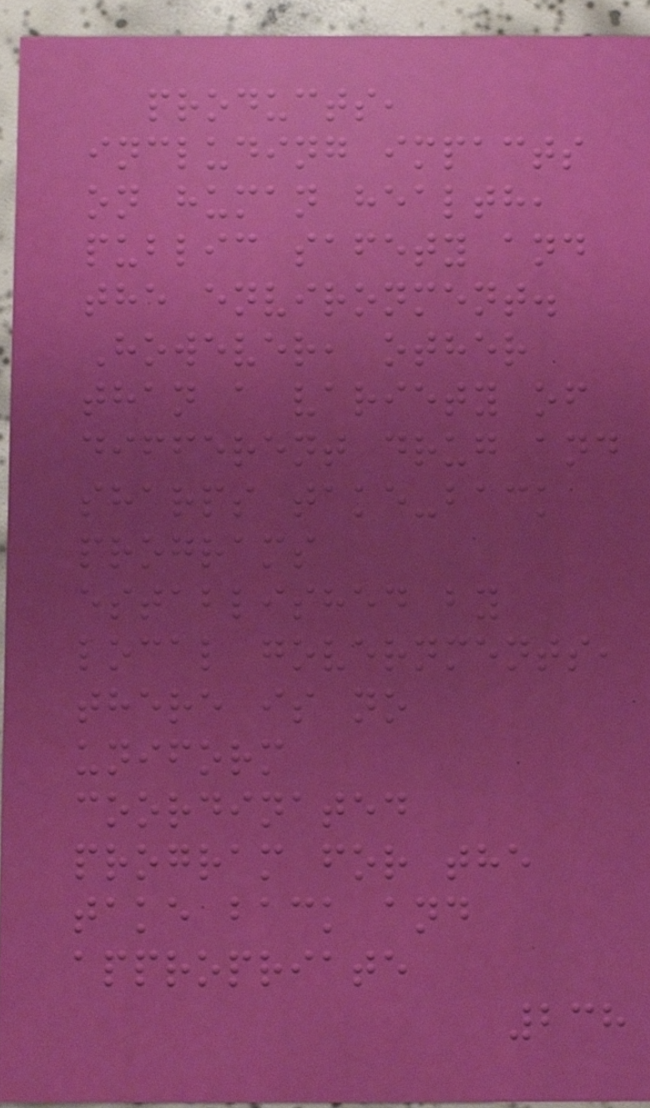products,
including impacts
on human health,
public safety and
the environment.
However, other
than a variety of
different drug and
sharps take-back
programs
established by
local governments,
there is no
uniform
coordinated
program for the
take back and
appropriate
238
